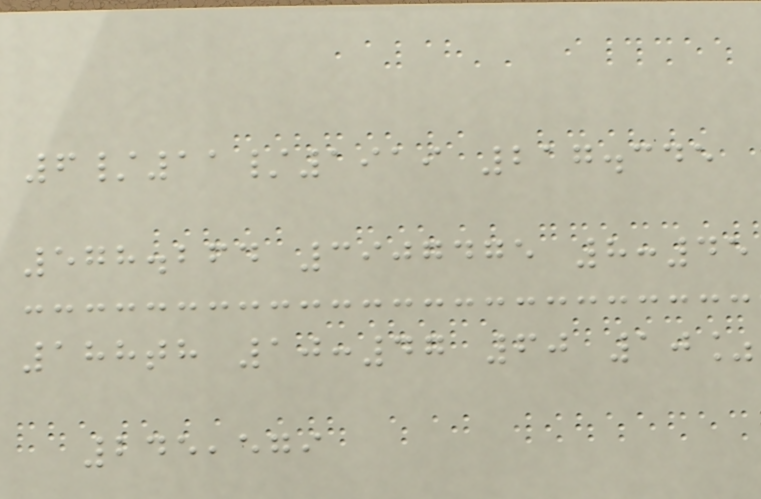6/11/1919 217.345
578.264 3907475 8:45
188th 10:47 60 10%
245,579
